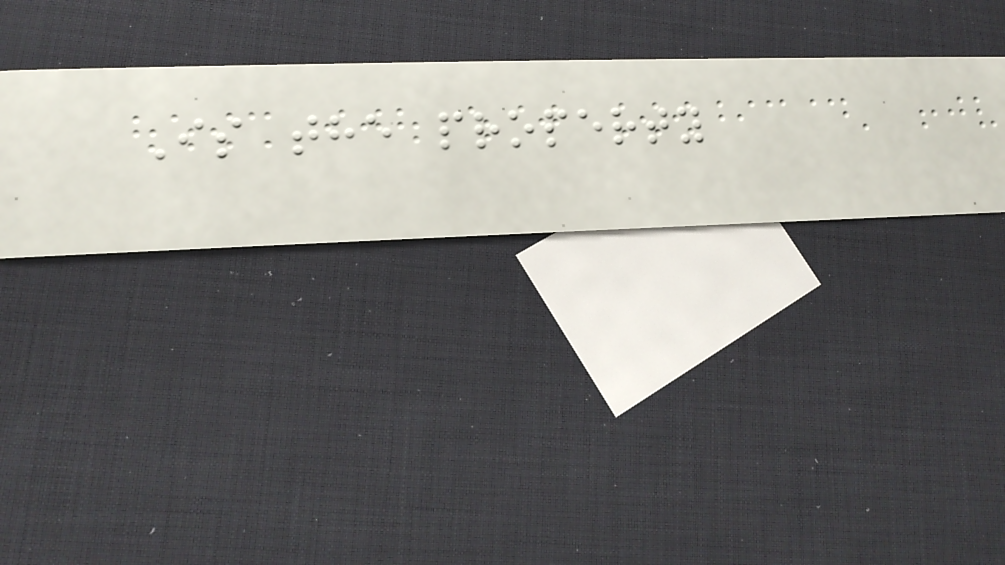Is the property
